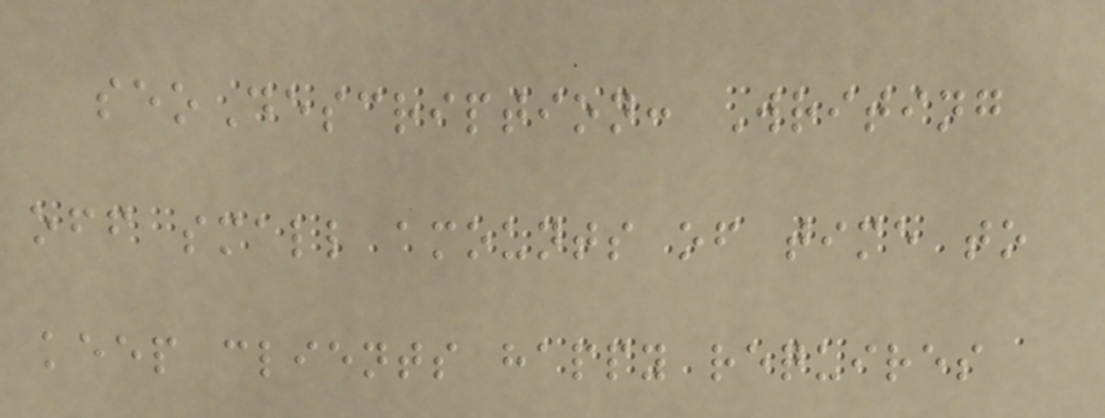seoDescription: Writing
off small amounts of time to
keep clients happy requires
